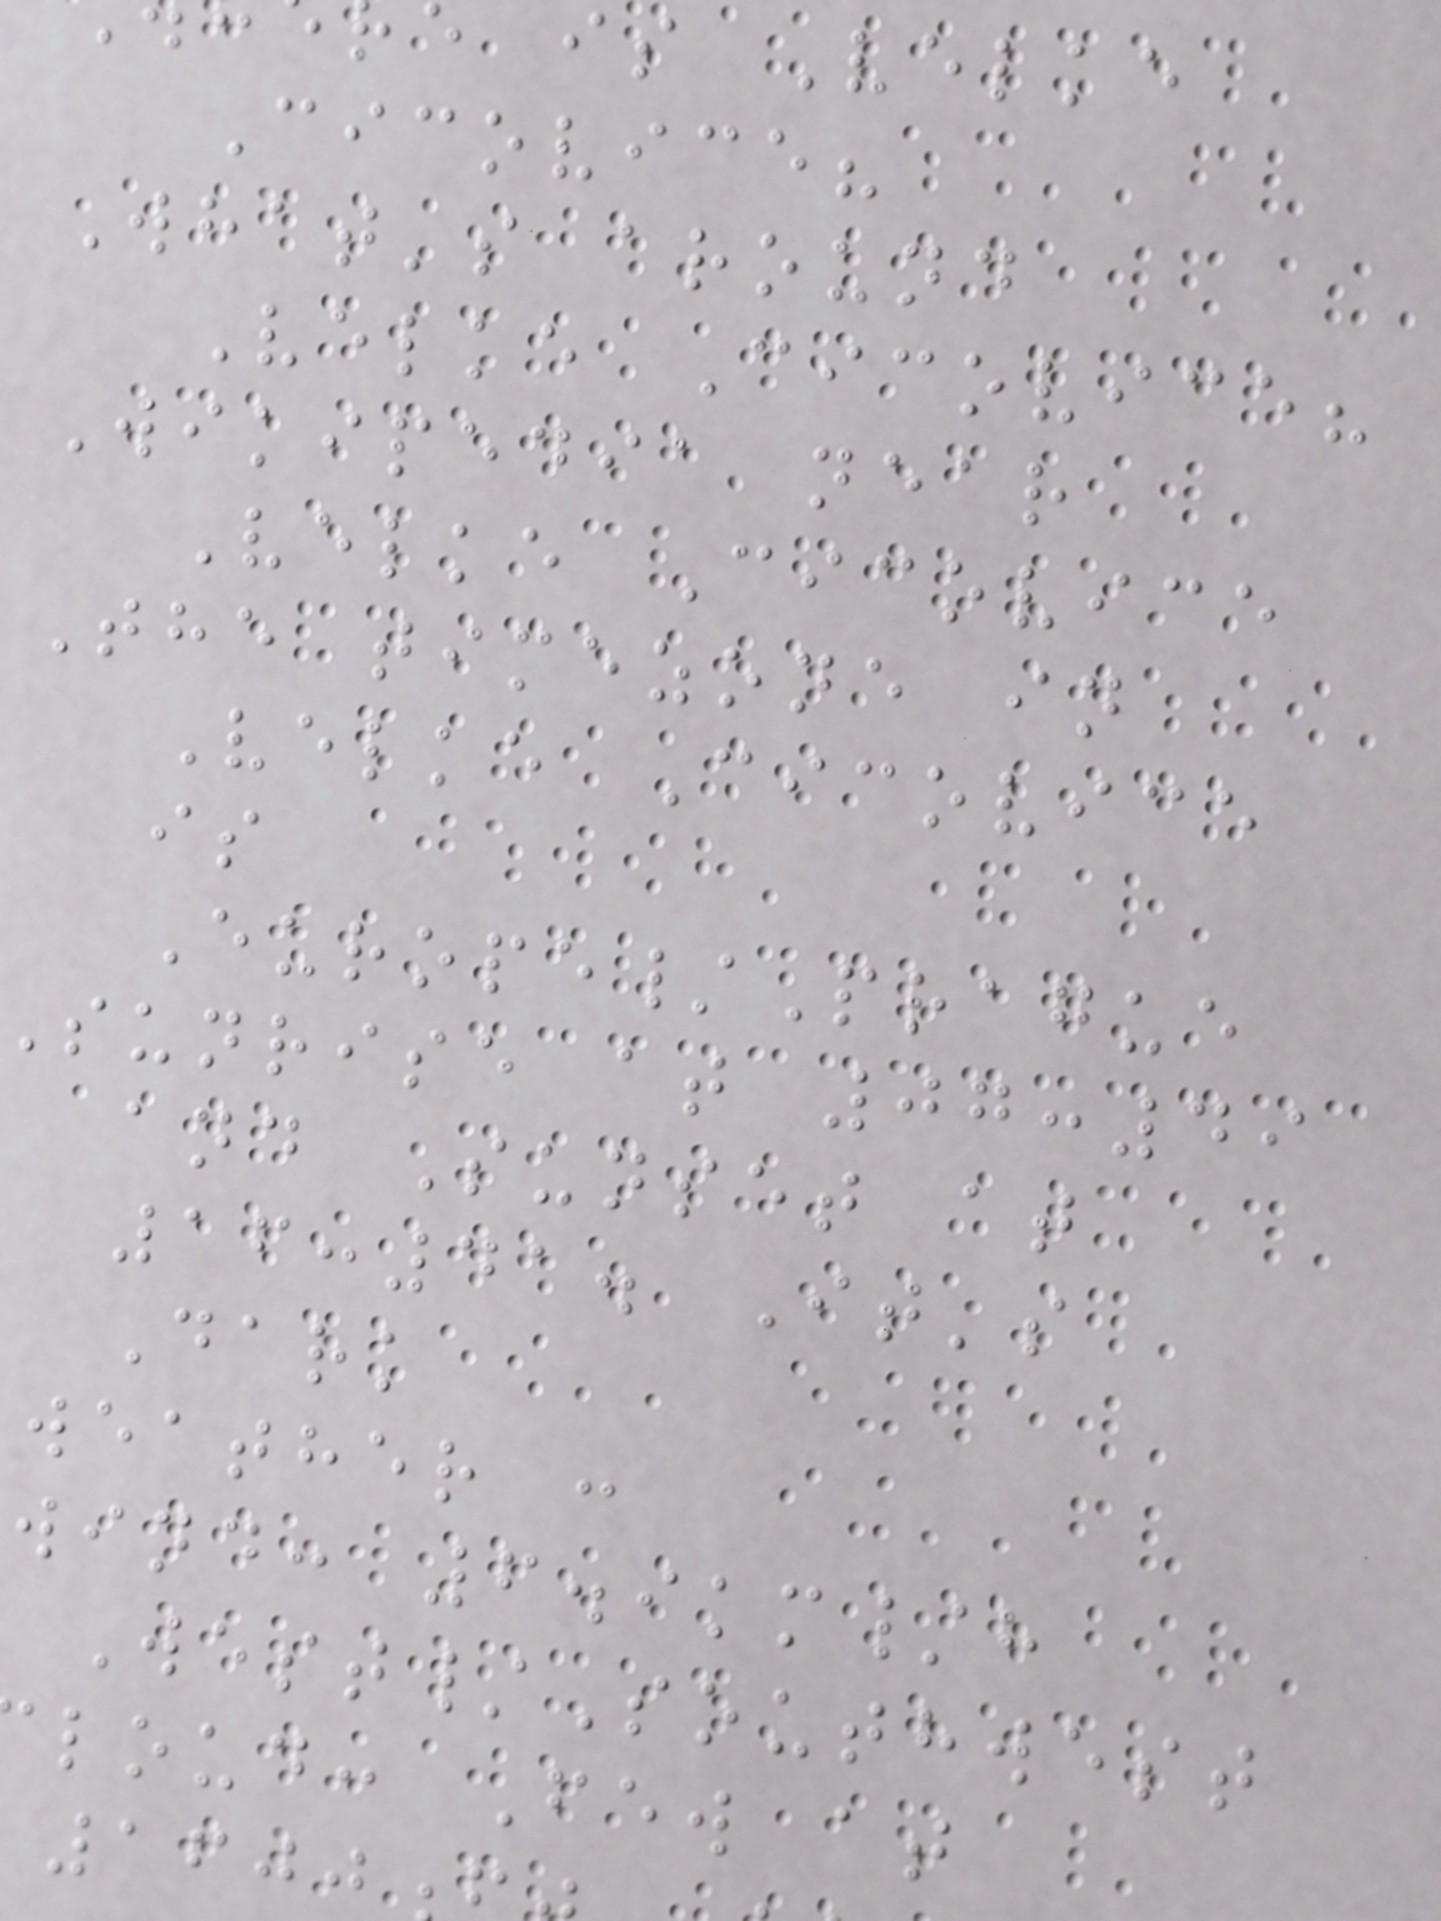is Velke
Cicovice?
What's around
Velke Cicovice?
Wikipedia near
Velke Cicovice
The timezone in
Velke Cicovice
is
Europe/Prague
sunrise at 07:49
and Sunset at
16:41. It's
Dark
weather :
wind: 6.9km/h
West/Southwest
loud: Few at
1600
